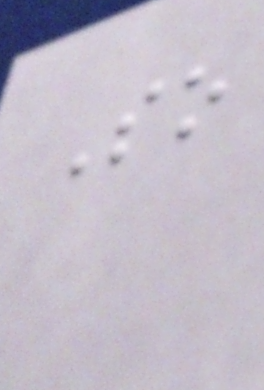So
